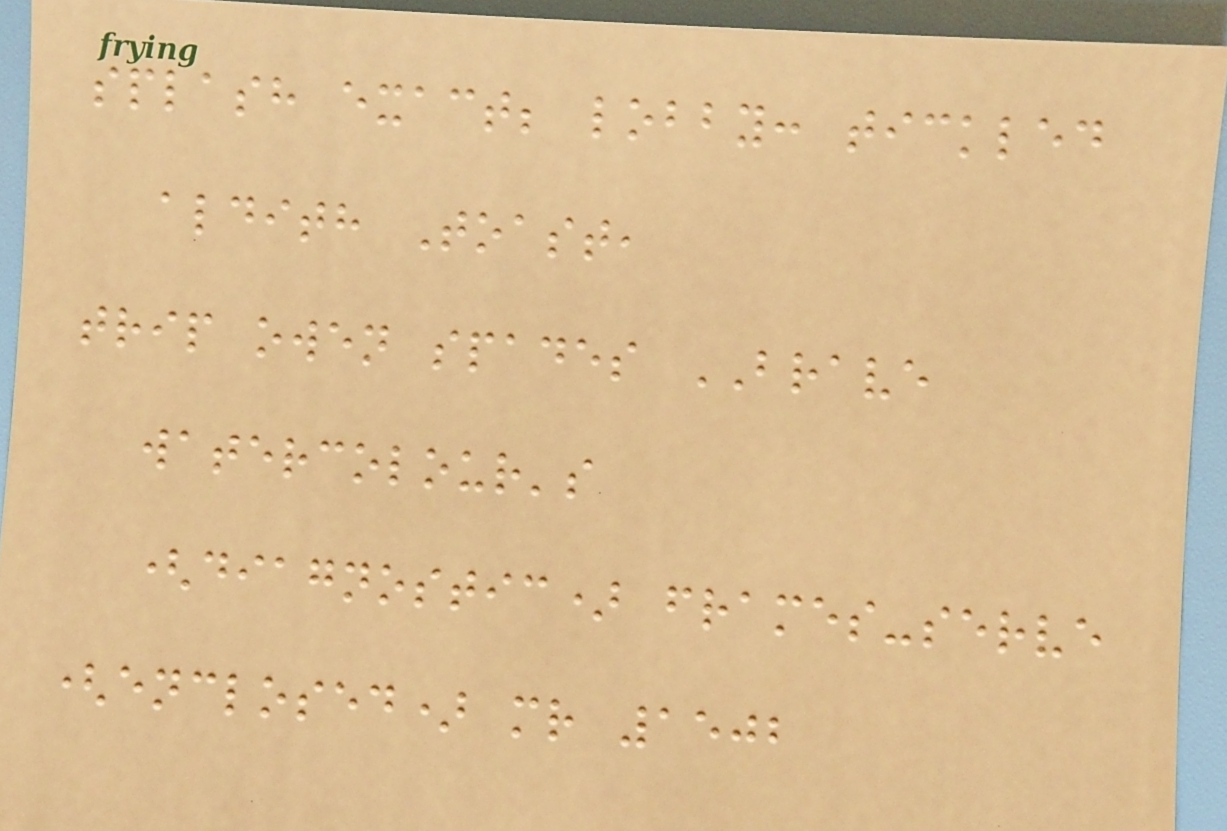splash exact; lobby: tickled
aldith Toast,
trip owen spades BRAVE
watercolour's
(diagnostic) frames-serve
(enclosed) mr 1502
